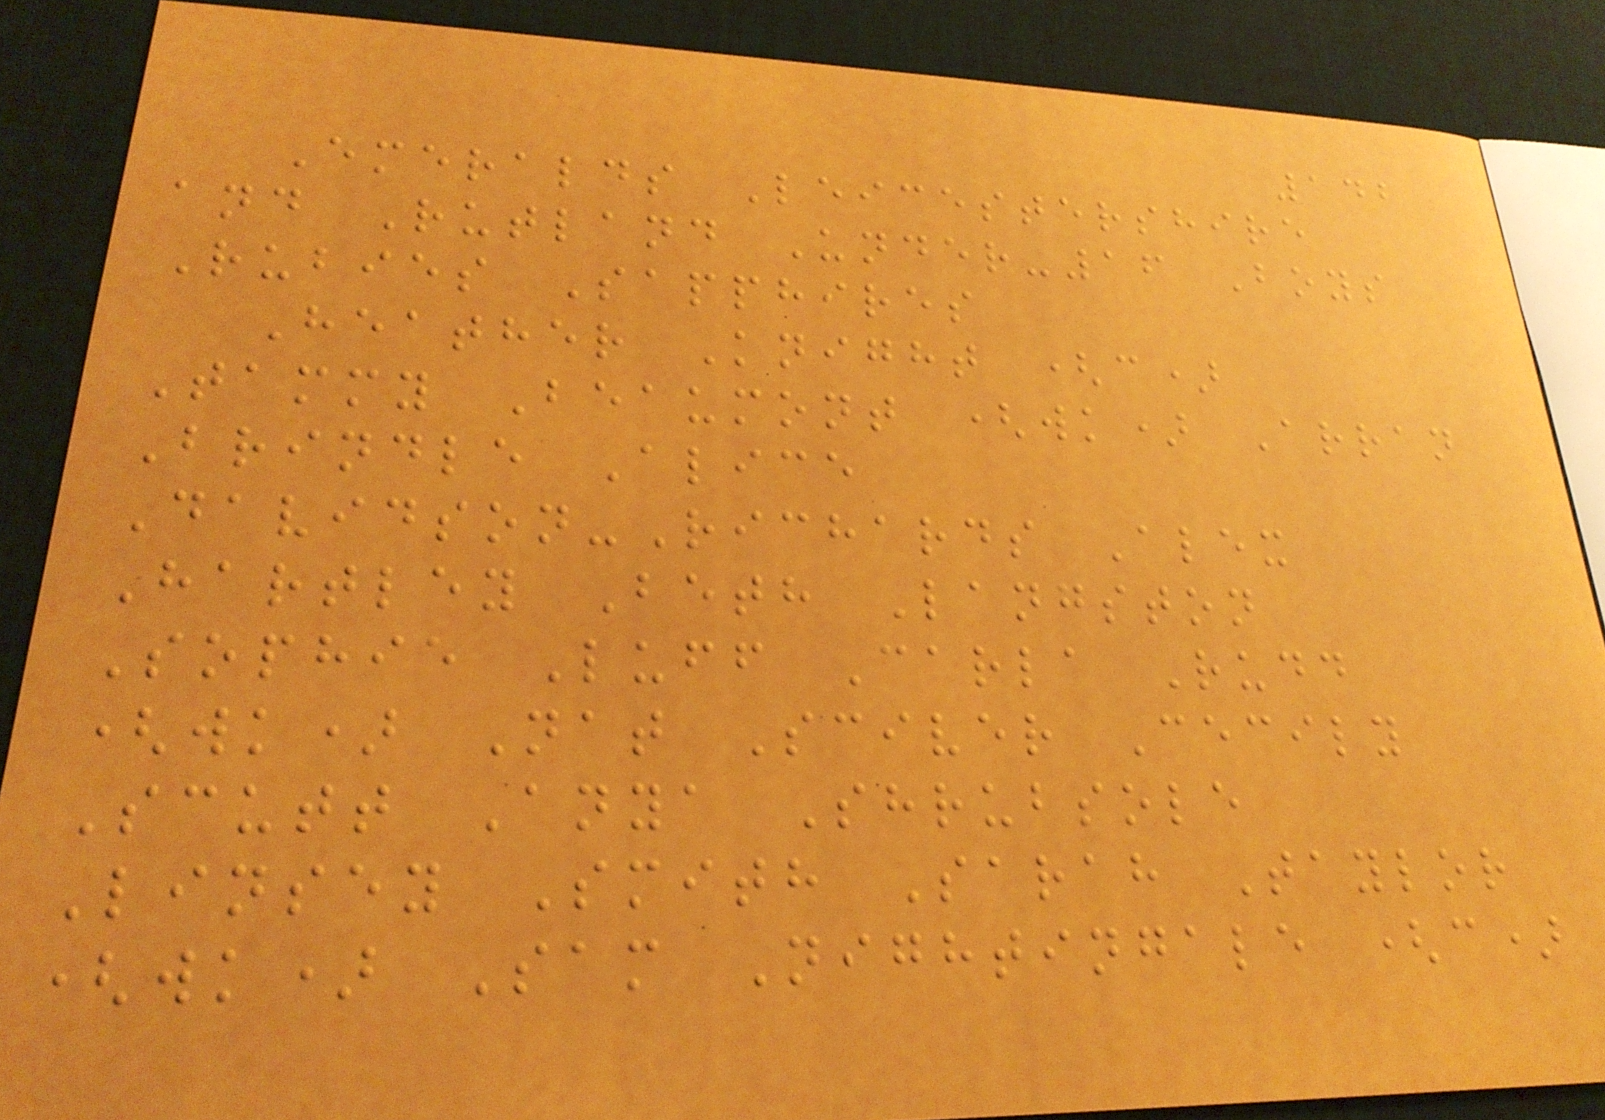142
Emeralds Leicestershire
and Rutland Under-16 Boys
Rubies Sapphires
Heather Knight (c)
Tammy Beaumont (wk) Arran
Brindle Alice
Davidson-Richards Alex
Hartley Beth Langston
Sophie Luff Carla Rudd
(wk) Nat Sciver Cecily
Scutt Anya Shrubsole
Linsey Smith Sarah Taylor
(wk) Sam Nightingale (c)
